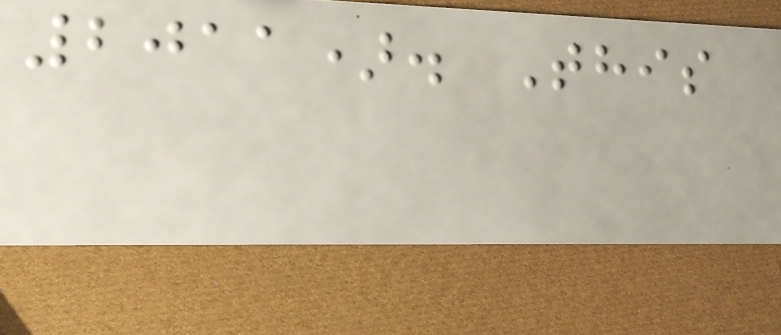2011). This
